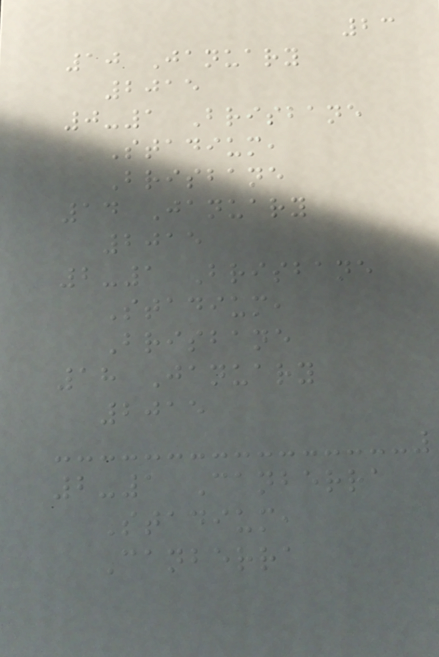23
10 January
2015
0-1 Brisbane
Stadium,
Brisbane
14 January
2015
2-1 Brisbane
Stadium,
Brisbane
18 January
2015
2-1 Canberra
Stadium,
Canberra
